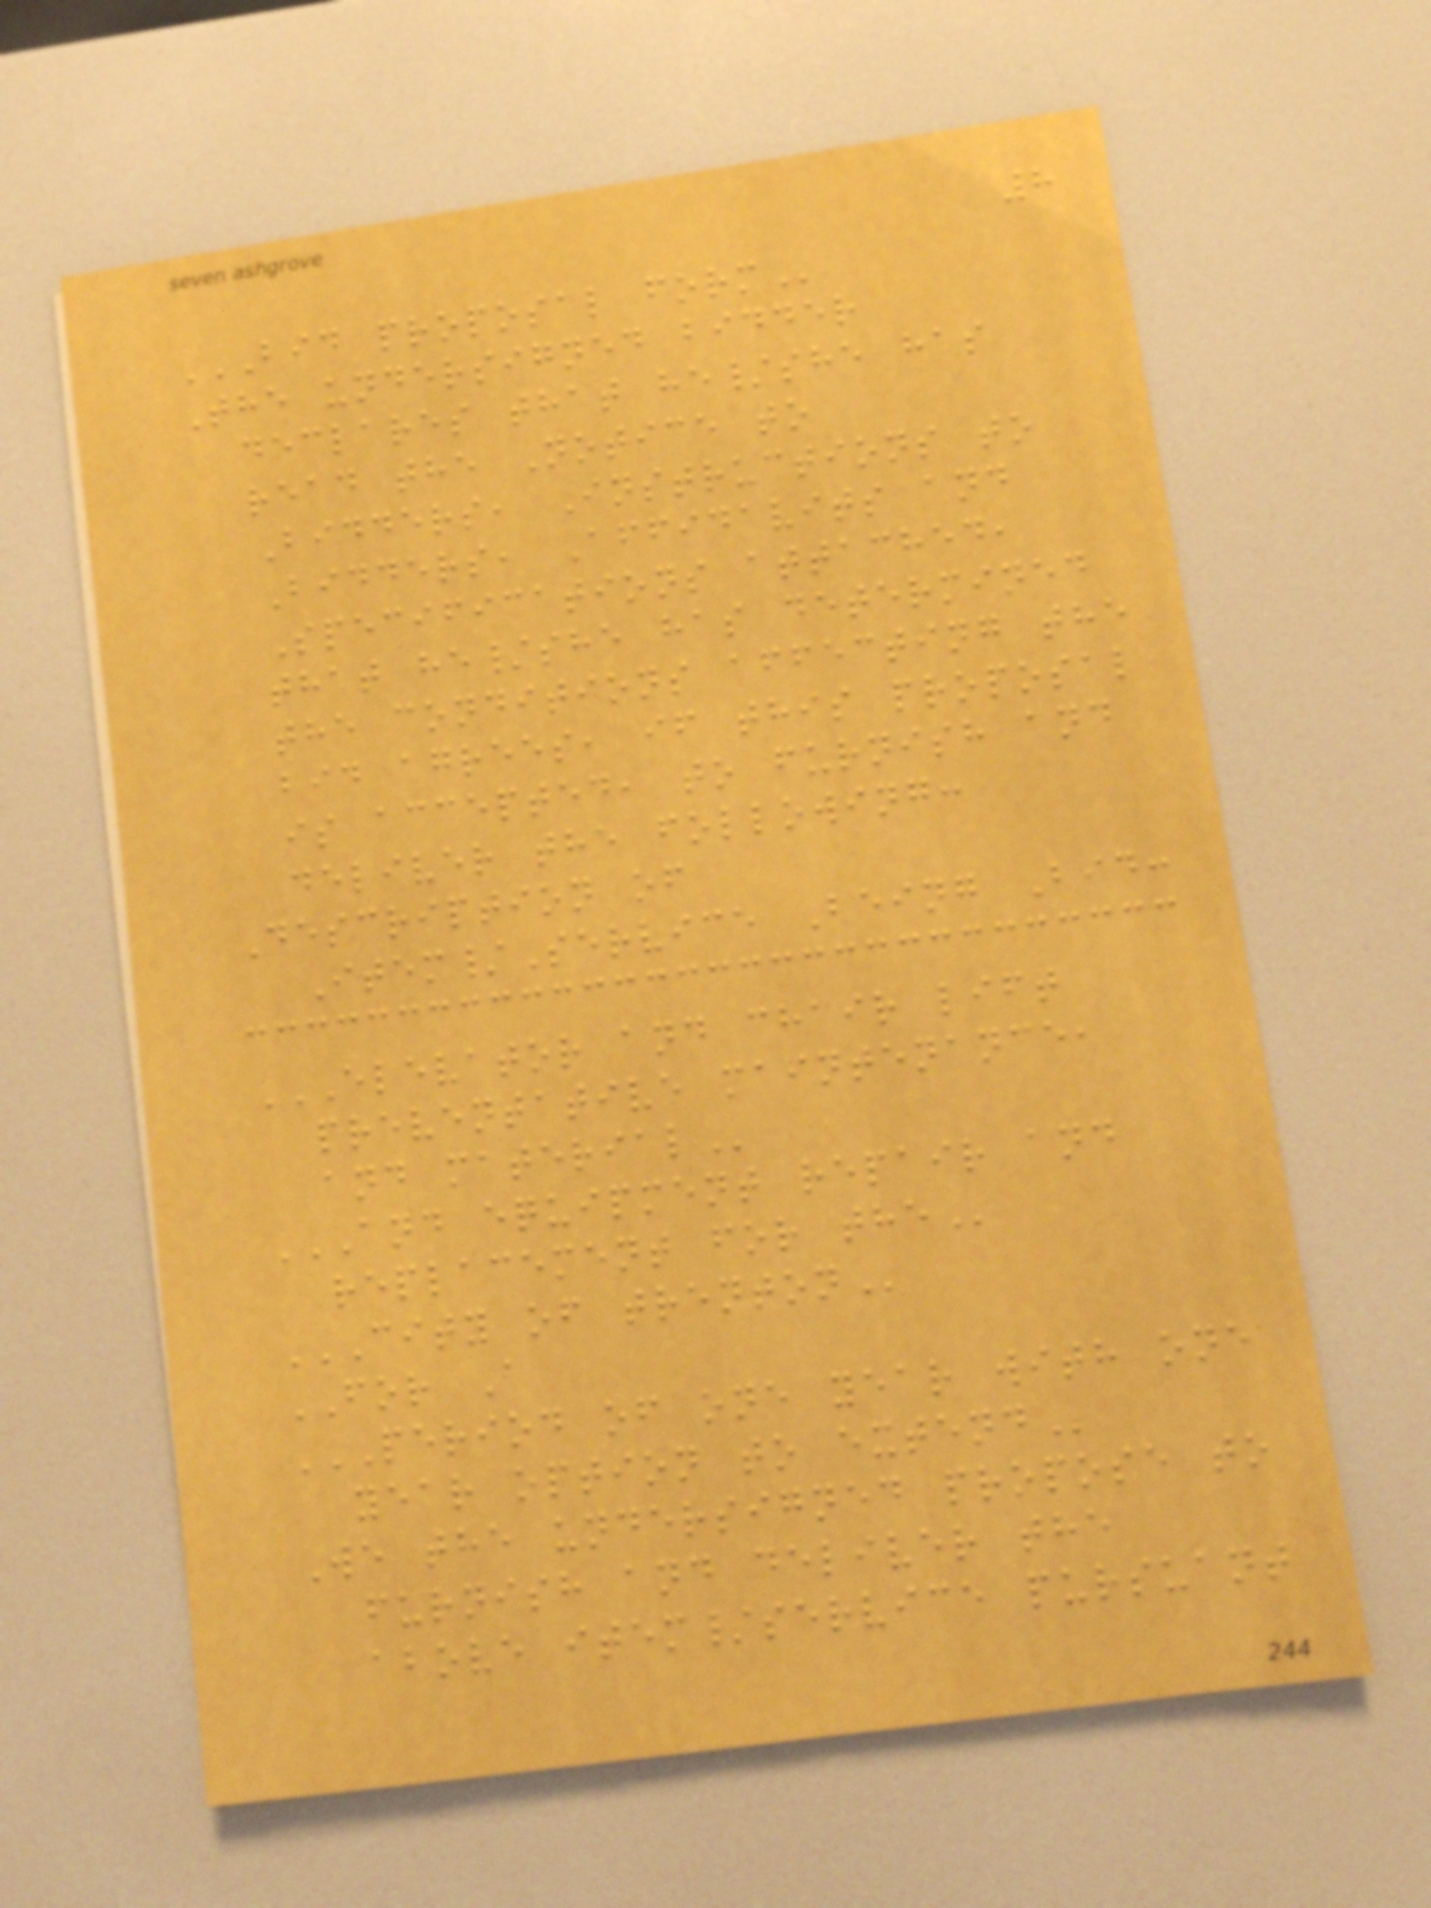8
BID PROPOSAL FORM
The undersigned bidder
declares that he/she has
read the Notice to
Bidders, Instructions to
Bidders, Affidavits and
Specifications attached,
that he/she has determined
the conditions affecting the
bid agrees, if this proposal
is accepted, to furnish and
deliver the following:
Description of
Item/Service Being Bid:
ELEVATOR AND CHAIR LIFT
PREVENTATIVE MAINTENANCE,
AND MATERIAL
AND EQUIPMENT REPAIR AND
REPLACEMENT FOR THE
CITY OF TRENTON
FOR A
PERIOD OF ONE YEAR WITH ONE
YEAR OPTION TO EXTEND
We the undersigned propose to
furnish and deliver the
above item/service pursuant
